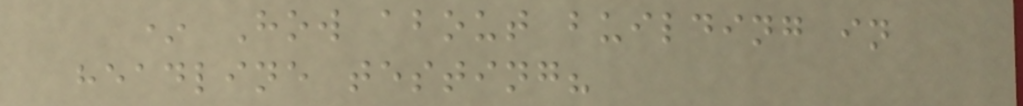* How about building in
headline testing?
